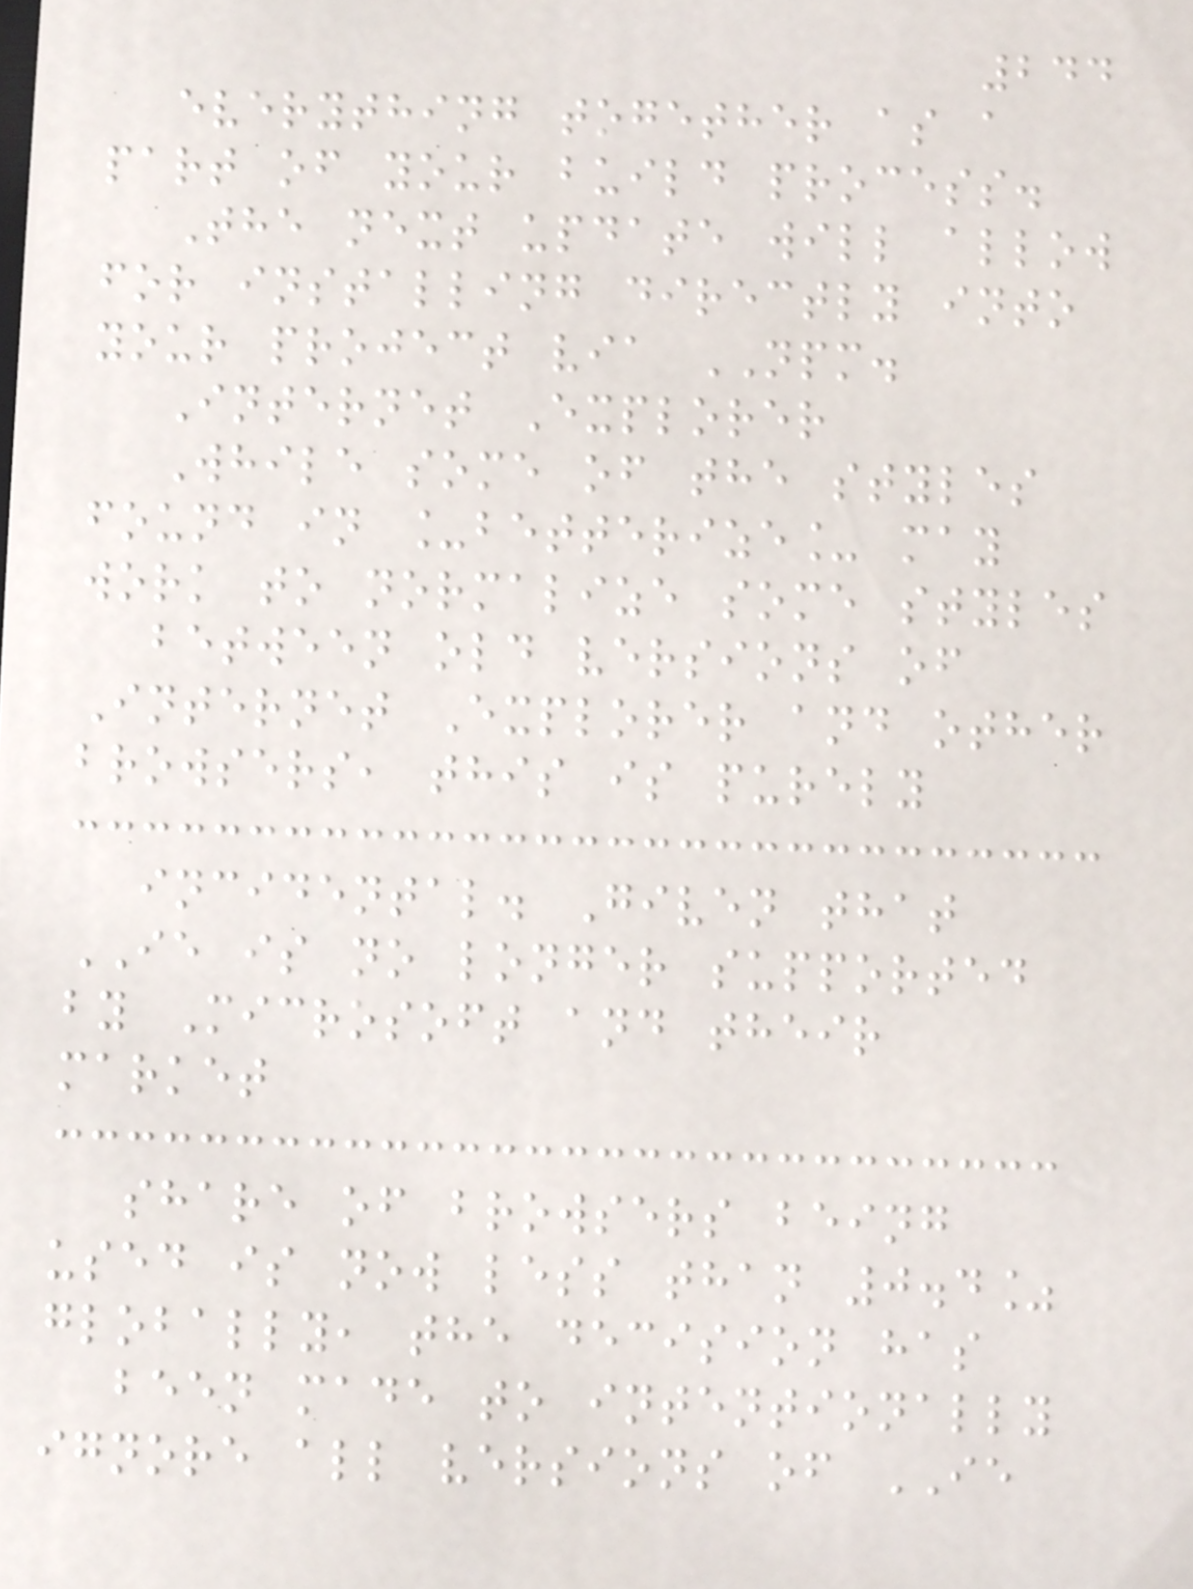244
everything together as a
part of your build process.
The next update will allow
for installing directly into
your project via NPM.
Internet Explorer
While some of the styles
found in _betterize_ may
work to normalize some styles
between old versions of
Internet Explorer and other
browsers, this is purely
incidental. Given that
IE is no longer supported
by Microsoft and their
market
share of browsers being
used is now less than 0.4%
globally, the decision has
been made to intentionally
ignore all versions of IE
